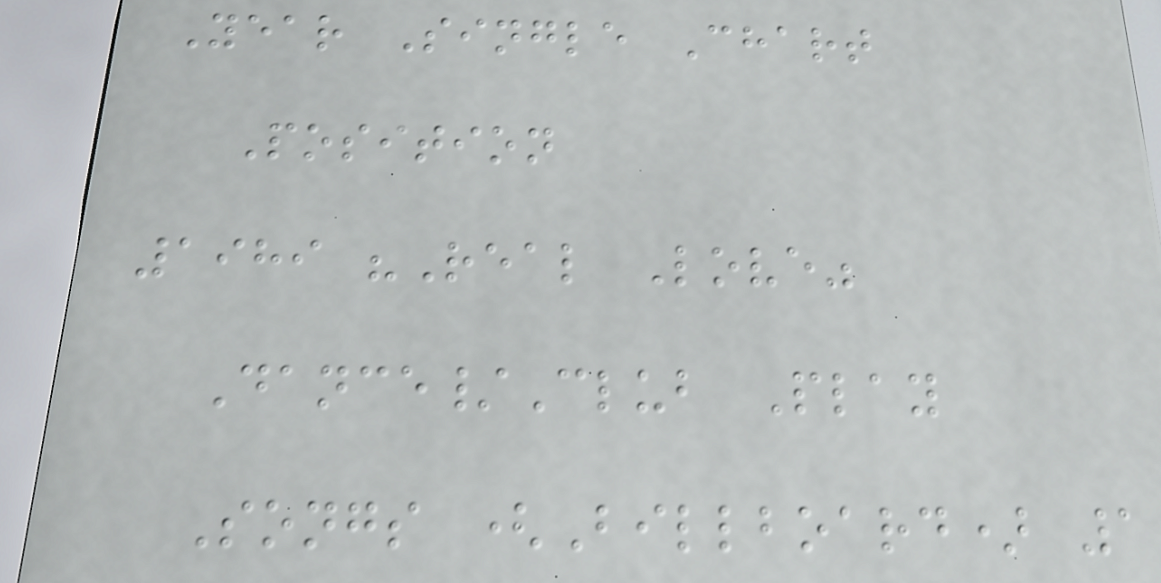Year Single Chart
Position
1989 "Real Love"
Dance/Club Play
Songs (Billboard) 1
